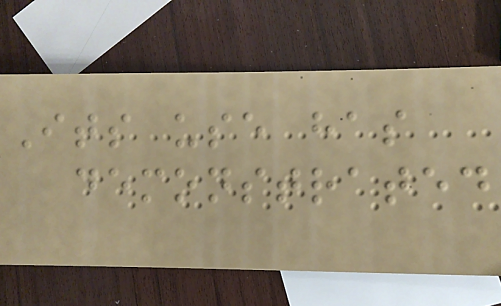Its use has
demonstrated
